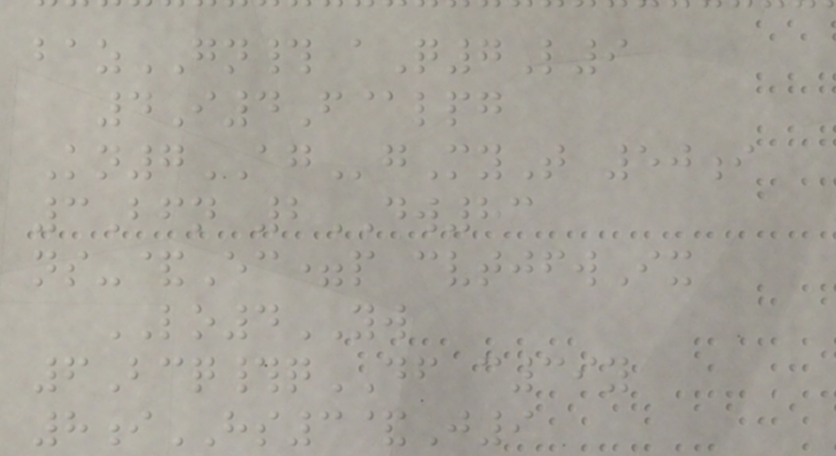bazGN# aQ7L9
4I4F@lpg
Kn7AGgMyT 50i
3Bfn 2DW83
ns-&Ec=p cvtjfwIx
LO4YW
6Bcq#qDF c39y
8iHS3&J9
